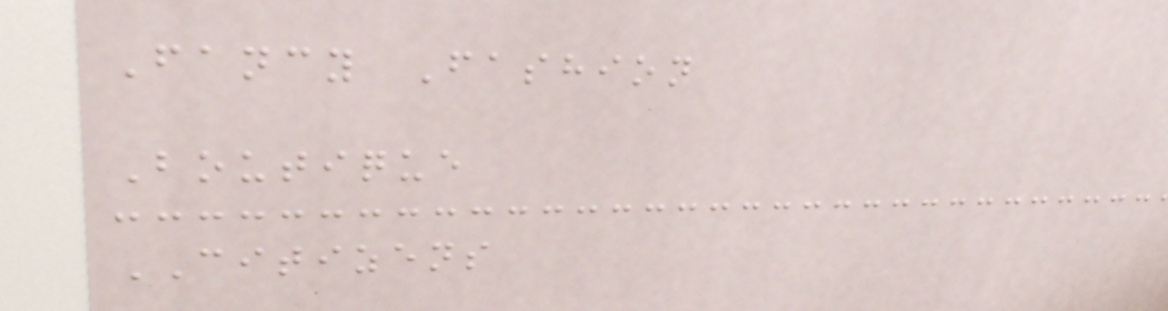Fancy Fashion
Boutique
CITIZENS
